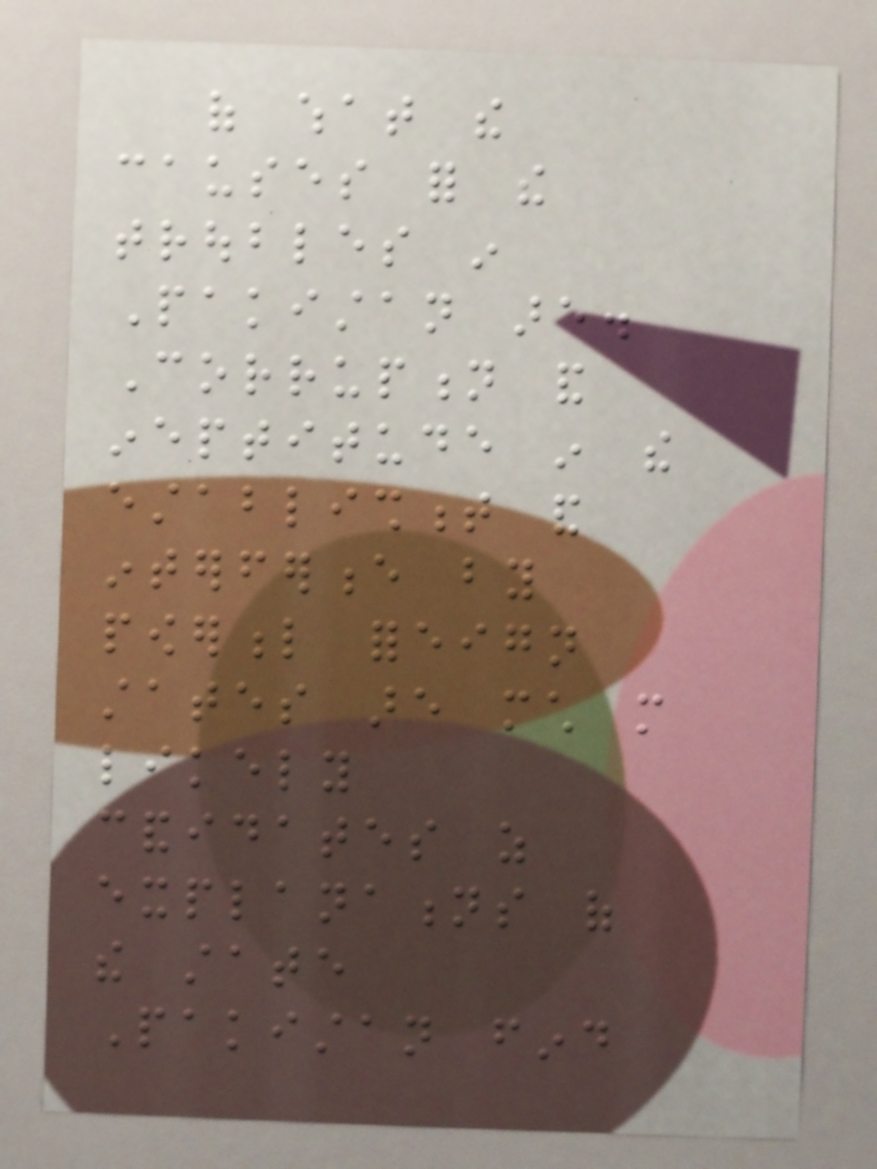of what the
causes for the
troubles in
Pakistan are.
Corruption and
ineptitude in the
establishment and
interference by
powerful foreign
states are much more
likely
candidates as
explanations of
the state
Pakistan find
